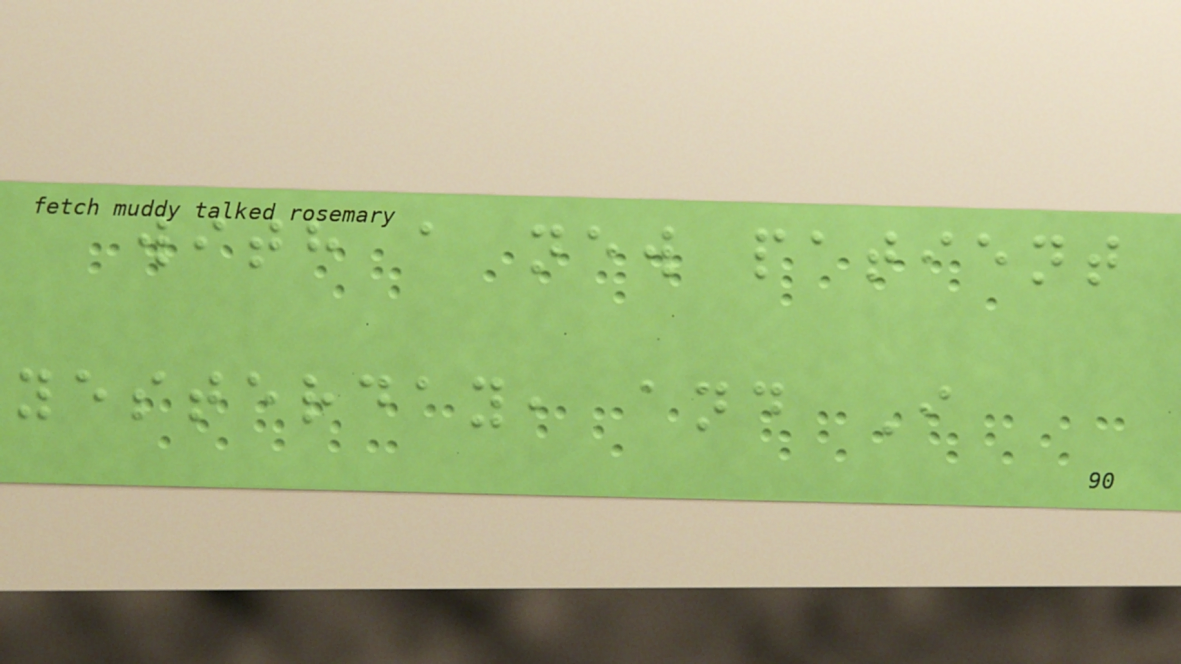with a new patient
yesterday, and I
